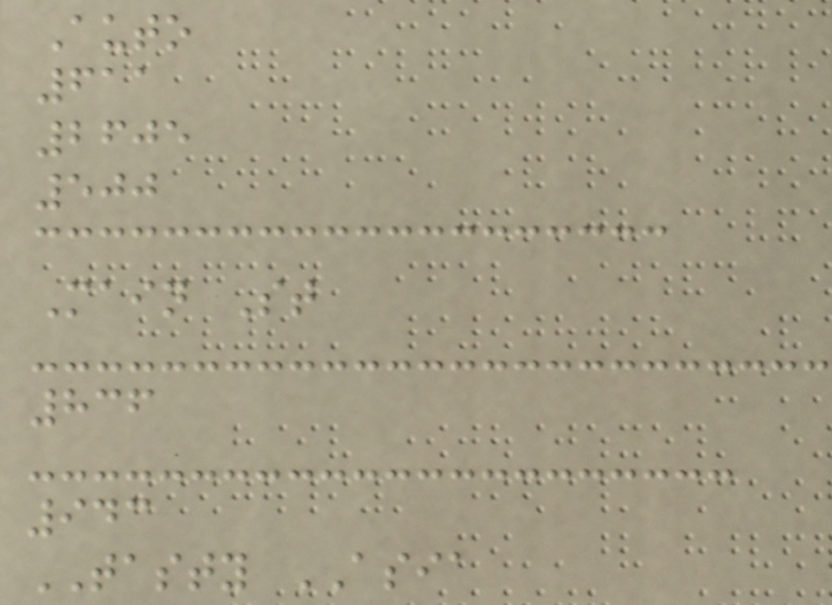Auto
611
2605
500
Main St
836
943
TASTY ASIA
